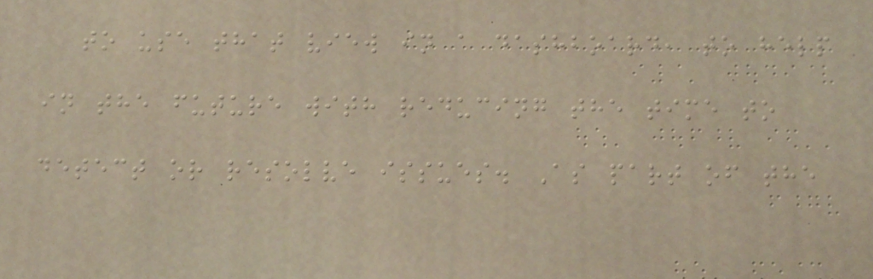to use that view in a dashboard, to help
in the future with reducing the time to
detect or resolve issues. As part of the
